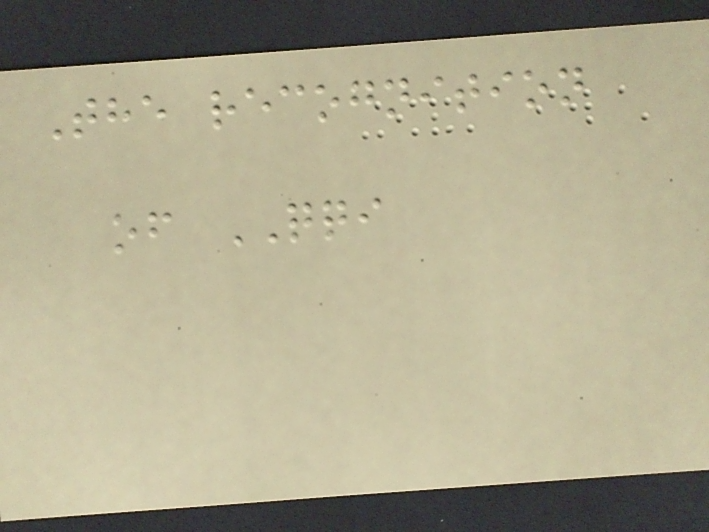The recognition
of QQI
